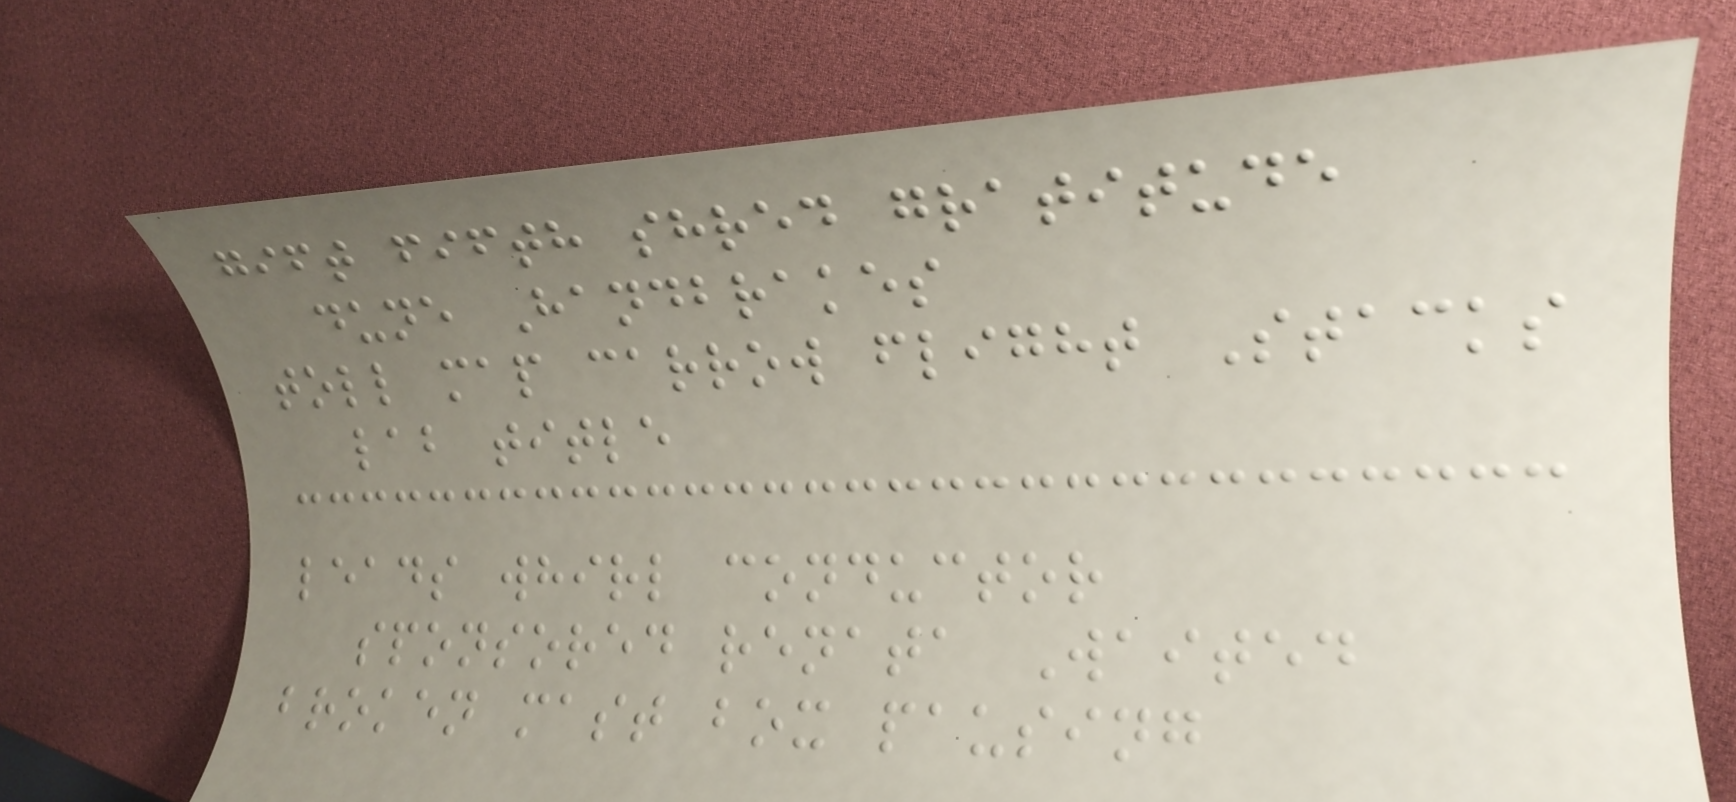gift fifth shred gratitude
dune Handbrakes
toll map carrow flight Stacks
lab title
leads whirl conductor
sponsored renata Waited
broken mast box pausing
